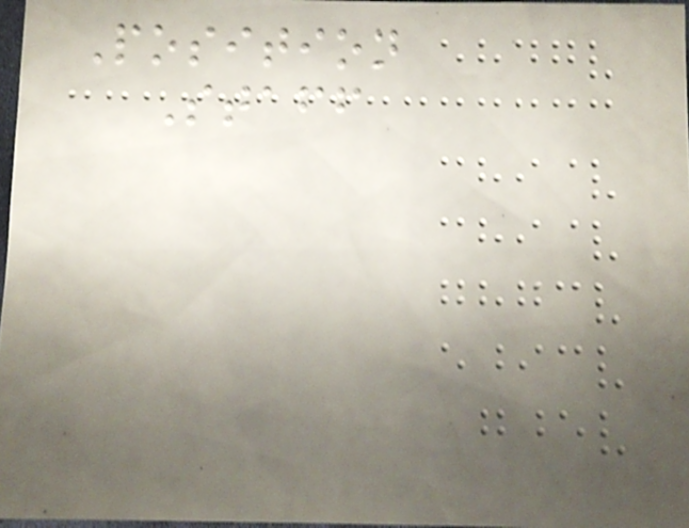Position
Staff
